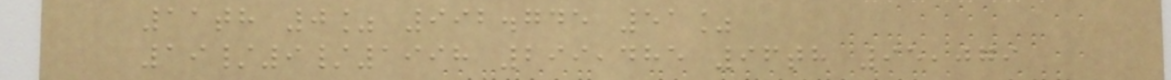11th 0% 992.745 51%
19/9/1998 299,485 96th 95,079
